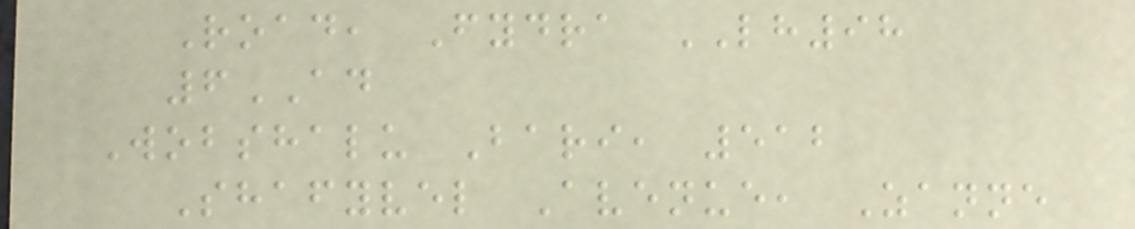Road, Fydra LH98
6AD
Wobshalu Bari, 512
Shafyvel Avenue, Zanne
